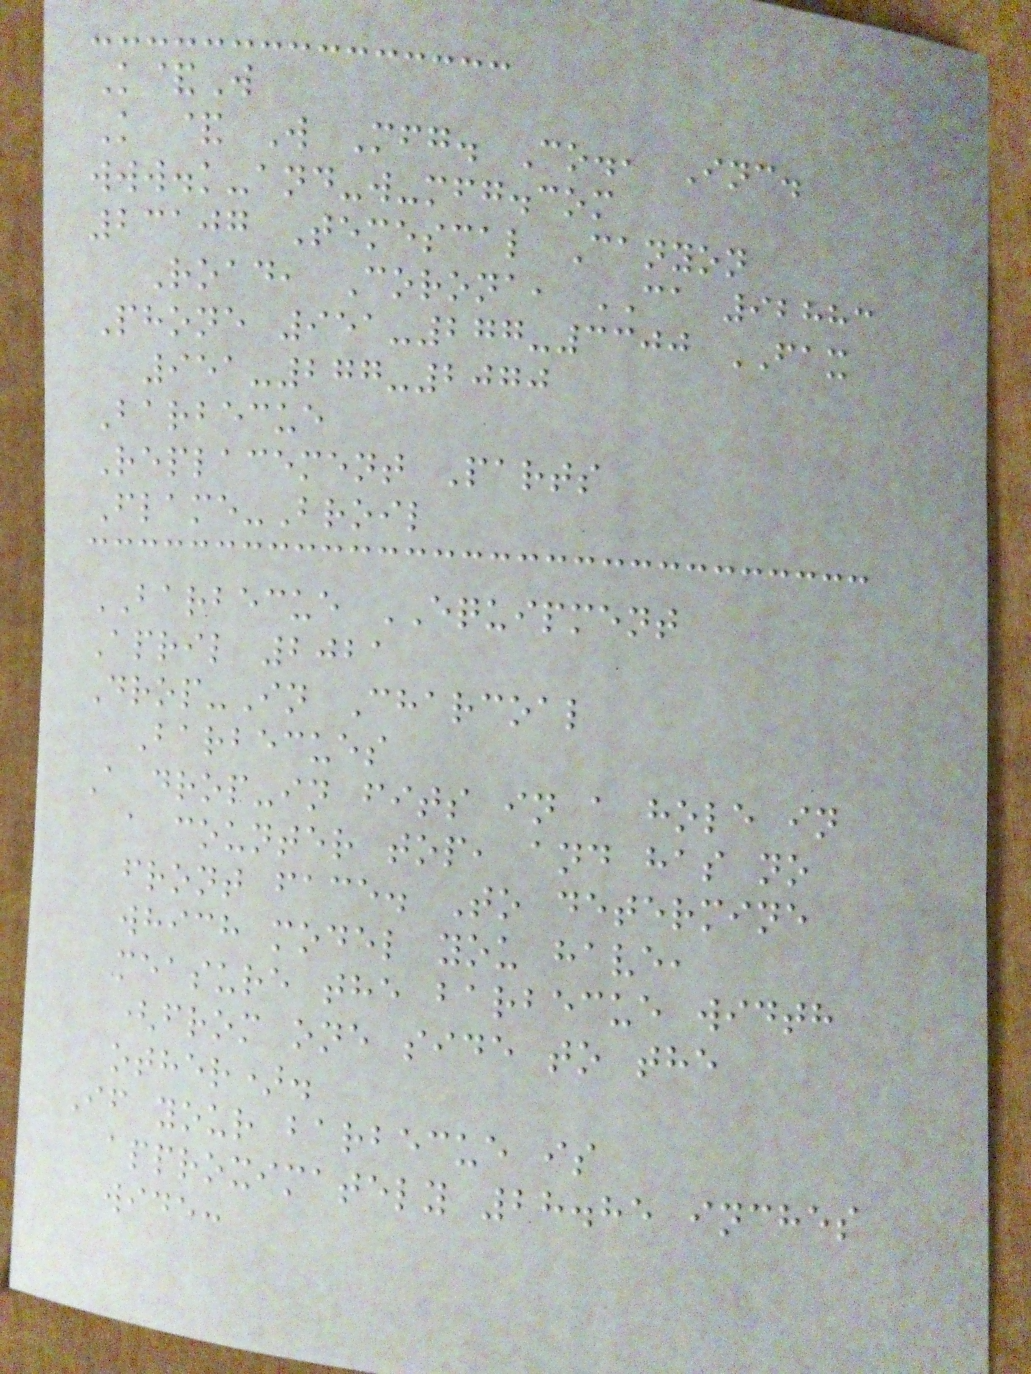K&W
K & W Mfg. Co., Inc.
www.k-and-w-mfg.com
23107 Temescal Canyon
Road, Corona, CA 92883
Phone 951-277-3300 FAX
951-277-2070
Barbecue
Replacement Parts
Flame-Broil
BARBECUE EQUIPMENT
April 2021
Drop-In Charcoal
Barbecues
A drop-in fits in a hole in
a counter top, and has no
front face. To determine
which model you have,
measure the barbecue width
(from one side to the
other).
If your barbecue is
approximately 28.85 inches
wide:
